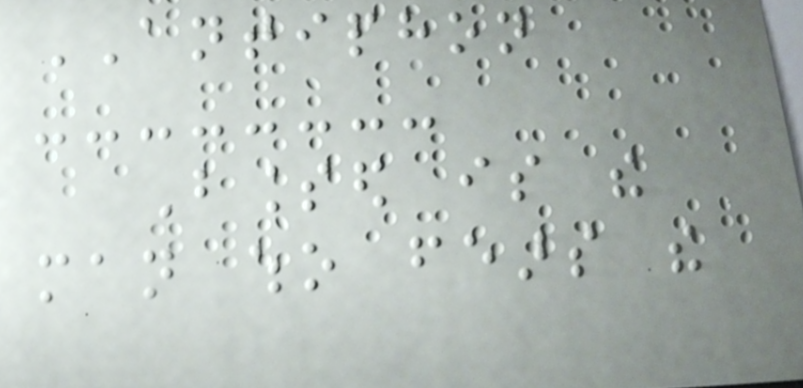ANTIPHON
Blessed is the
man who fears the
